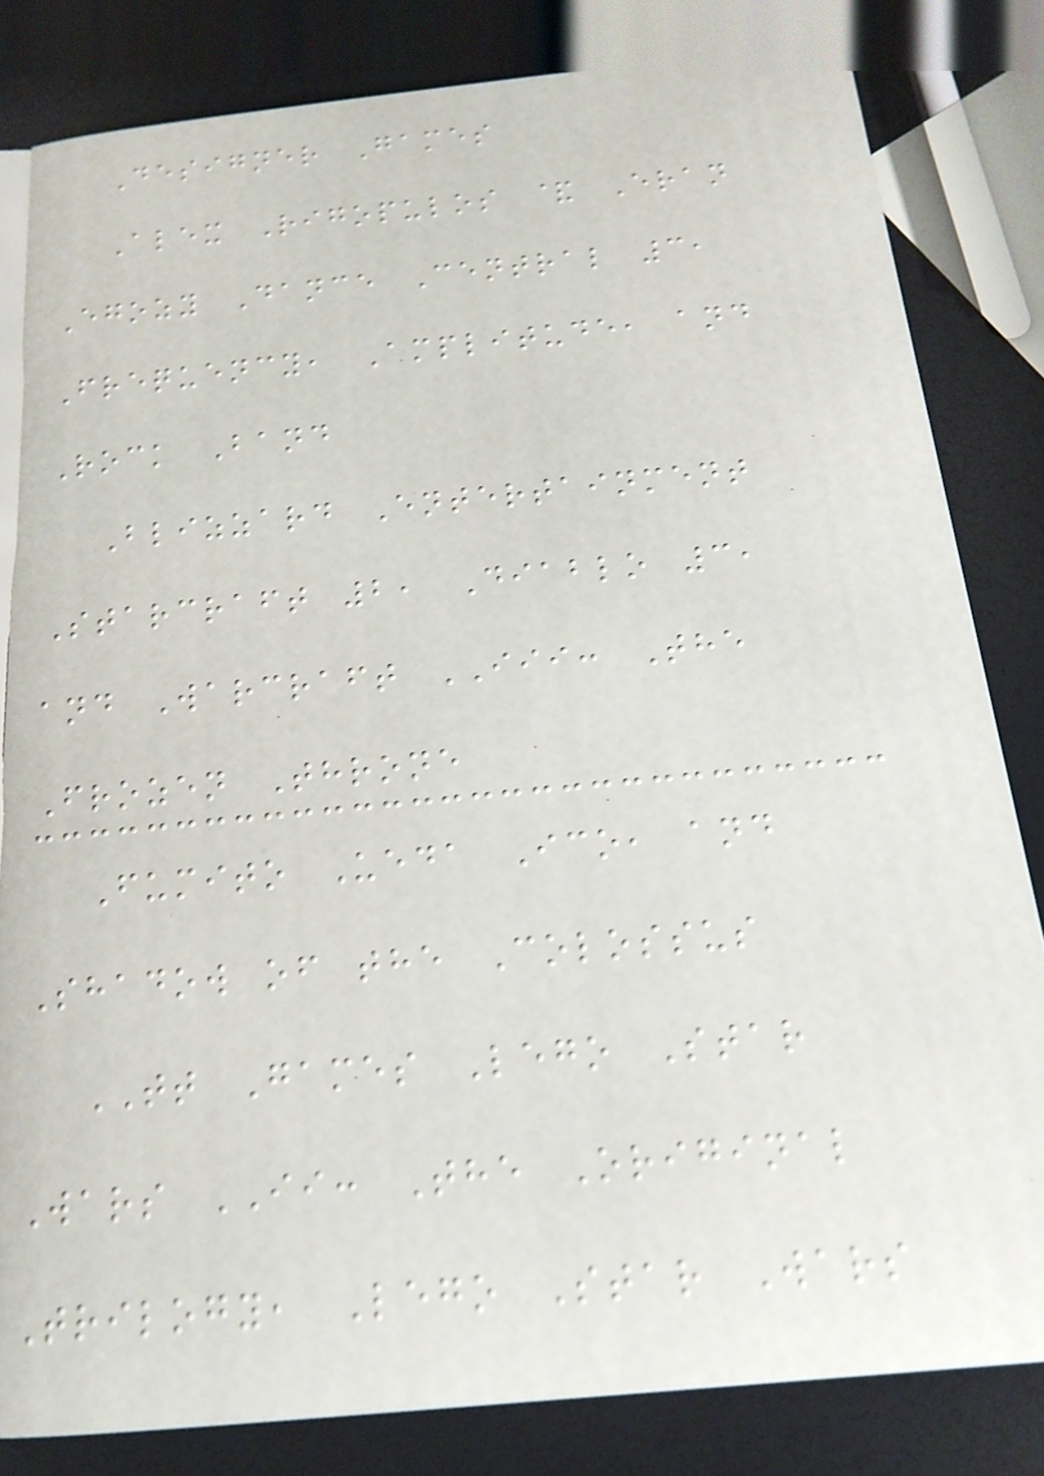Designer Games
Alex Rigopulos & Eran
Egozy Dance Central 3,
Frequency, Amplitude, and
Rock Band
Blizzard Entertainment
Starcraft 2, Diablo 3,
and Warcraft III: The
Frozen Throne
Fumito Ueda Ico, and
Shadow of the Colossus
TT Games Lego Star
Wars II: The Original
Trilogy, Lego Star Wars
